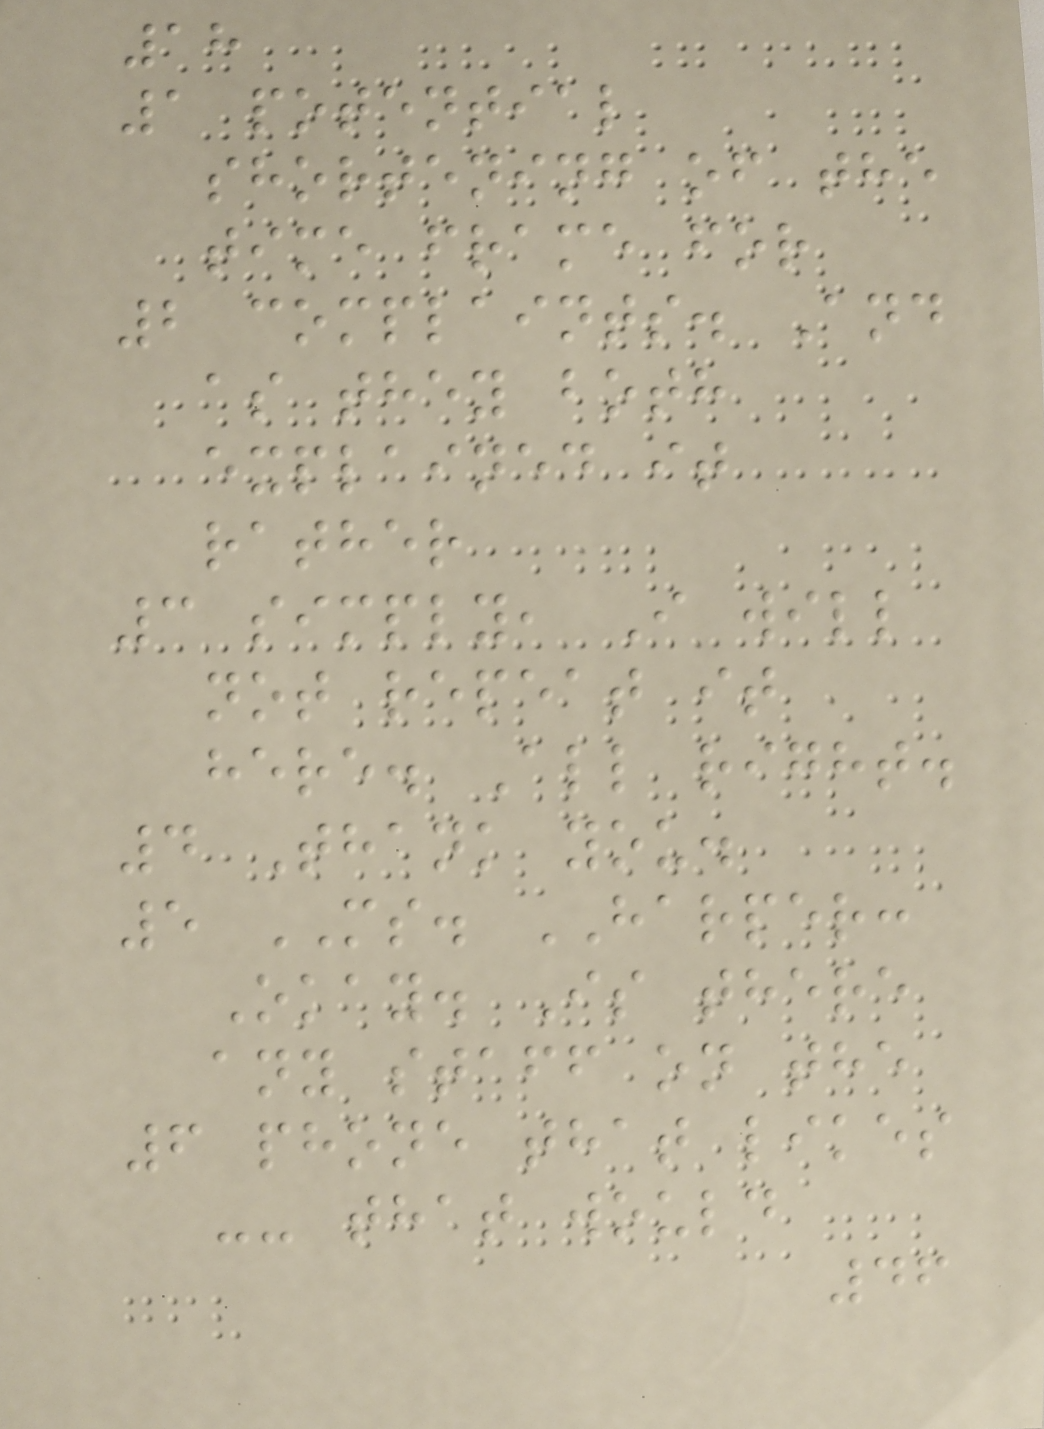18
1 potential
shortening of the
time frame for
2 complaints. And
as they both
explained it
rather
3 simply, I will
not repeat it
here. All right.
4 Thank you.
5 MS. HARPER:
Okay. Is there
any staff on the
6 phone that likes
-- that would
46
